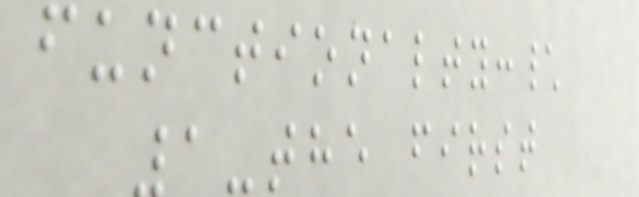functionalty:\
1-the first
